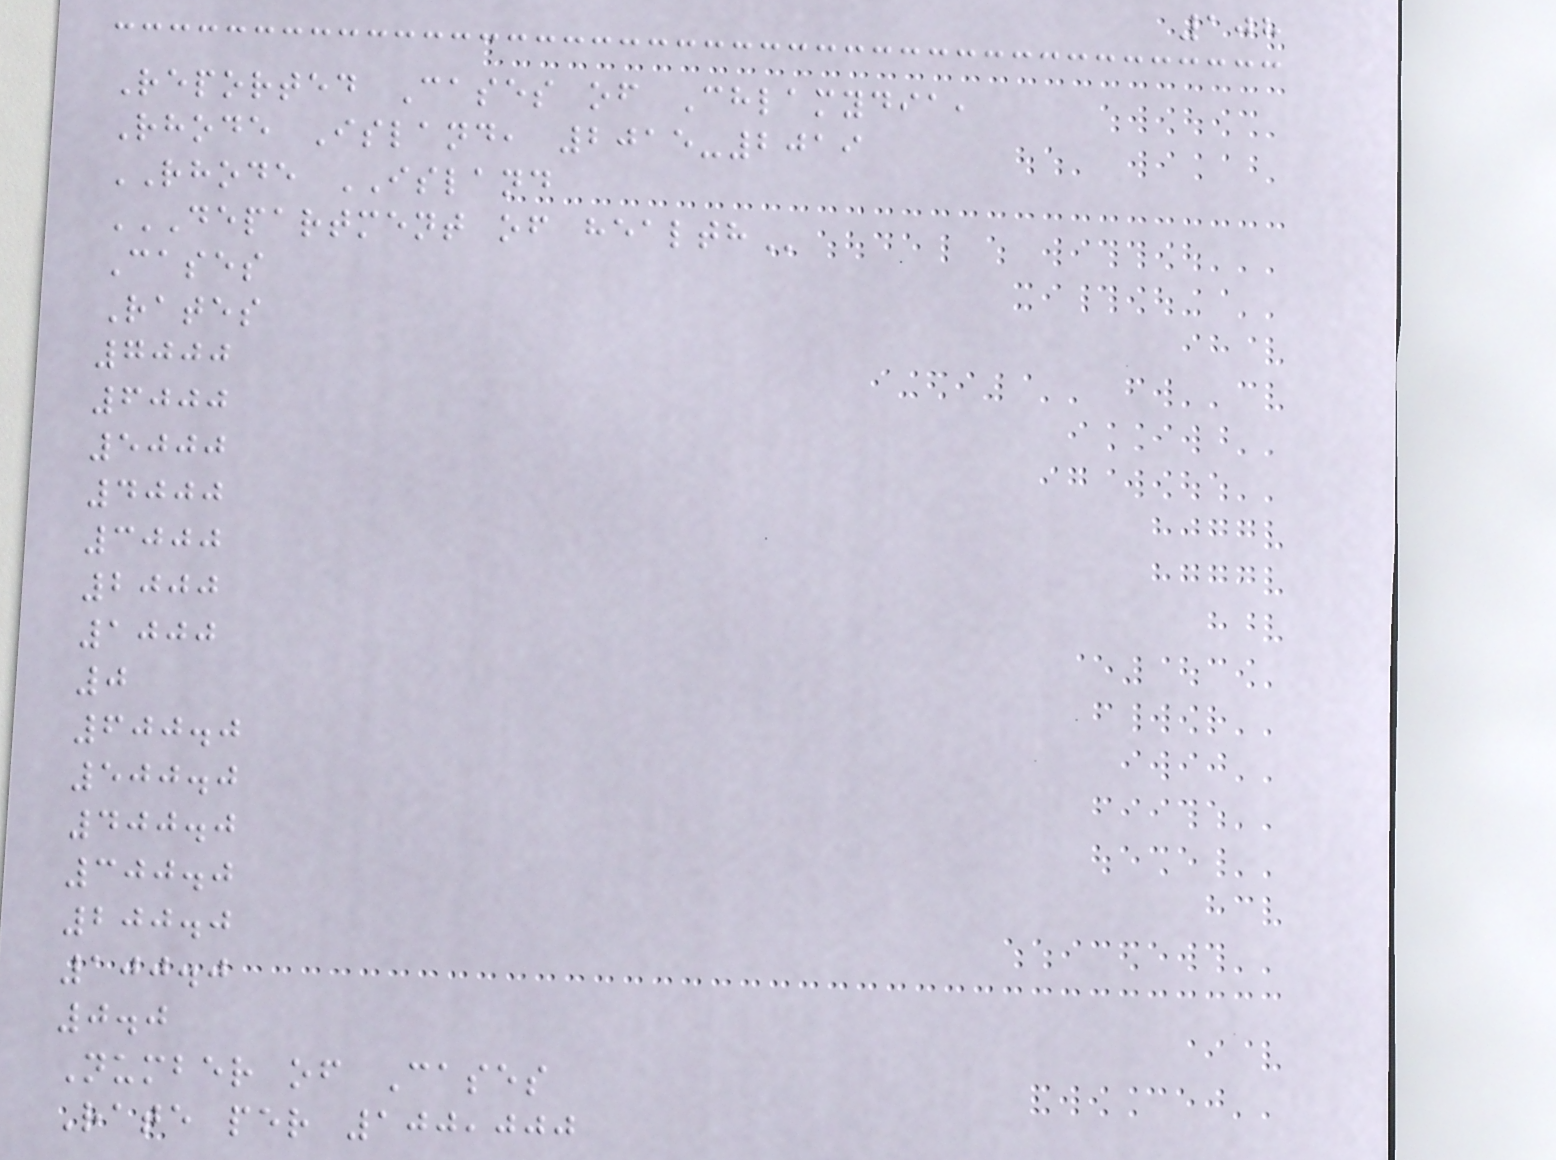108
Reported Cases of Chlamydia,
Rhode Island, 2015-2019
RHODE ISLAND
DEPARTMENT OF HEALTH
Cases
Rates
7000
6000
5000
4000
3000
2000
1000
0
600.0
500.0
400.0
300.0
200.0
100.0
0.0
Number of Cases
Rate per 100,000
